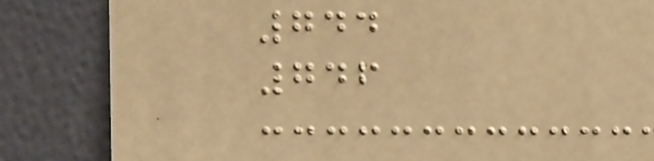744
746
